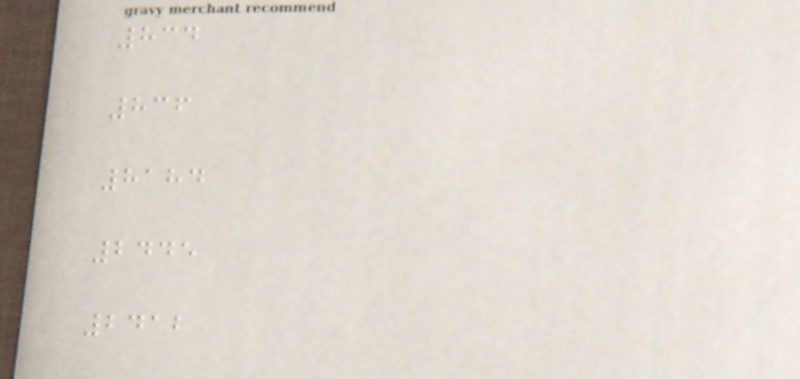834
836
8184
2445
2412
